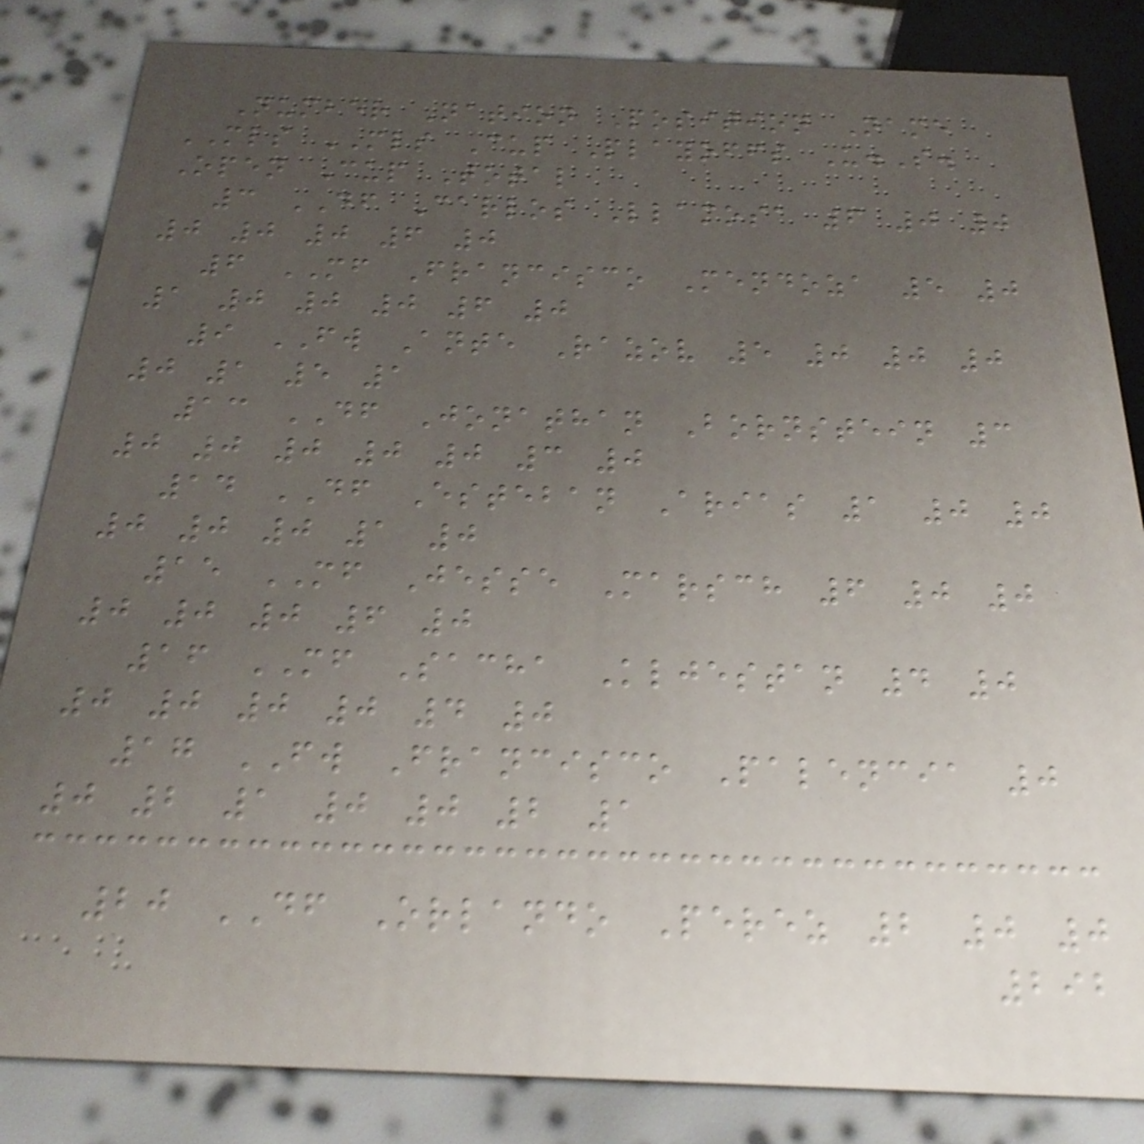Number Nation Position Name
MLS MLS Cup Playoffs U.S.
Open Cup Total
3 DF Carlos Llamosa 6 0 0
0 0 0 6 0
6 MF Francisco Mendoza 5 0
1 0 0 0 6 0
9 FW Ante Razov 5 0 0 0
0 1 5 1
13 DF Jonathan Bornstein 3
0 0 0 0 0 3 0
14 DF Esteban Arias 1 0 0
0 0 0 1 0
15 MF Jesse Marsch 6 0 0
0 0 0 6 0
16 MF Sacha Kljestan 4 0
0 0 0 0 4 0
17 FW Francisco Palencia 0
0 2 1 0 0 2 1
20 DF Orlando Perez 2 0 0
292
